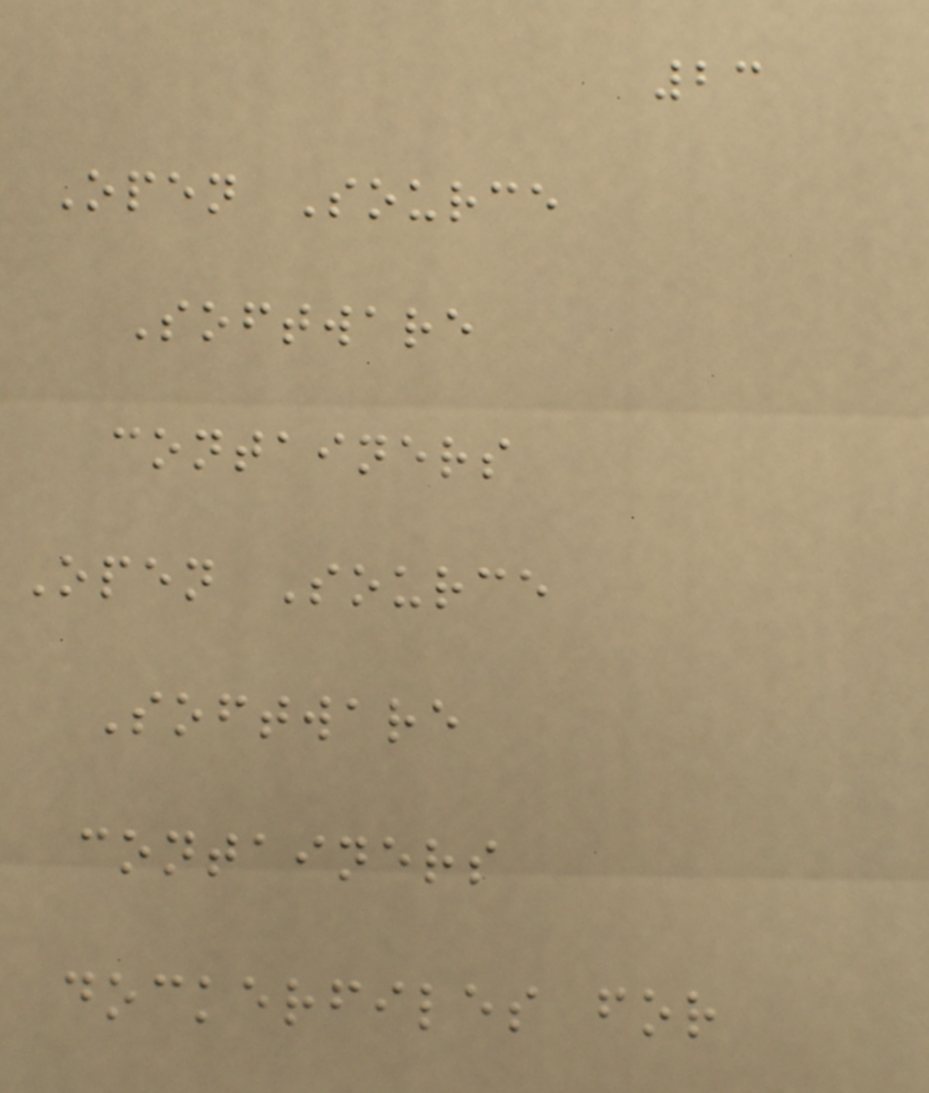23
Open Source
Software
containers
Open Source
Software
containers
dockerfiles for
